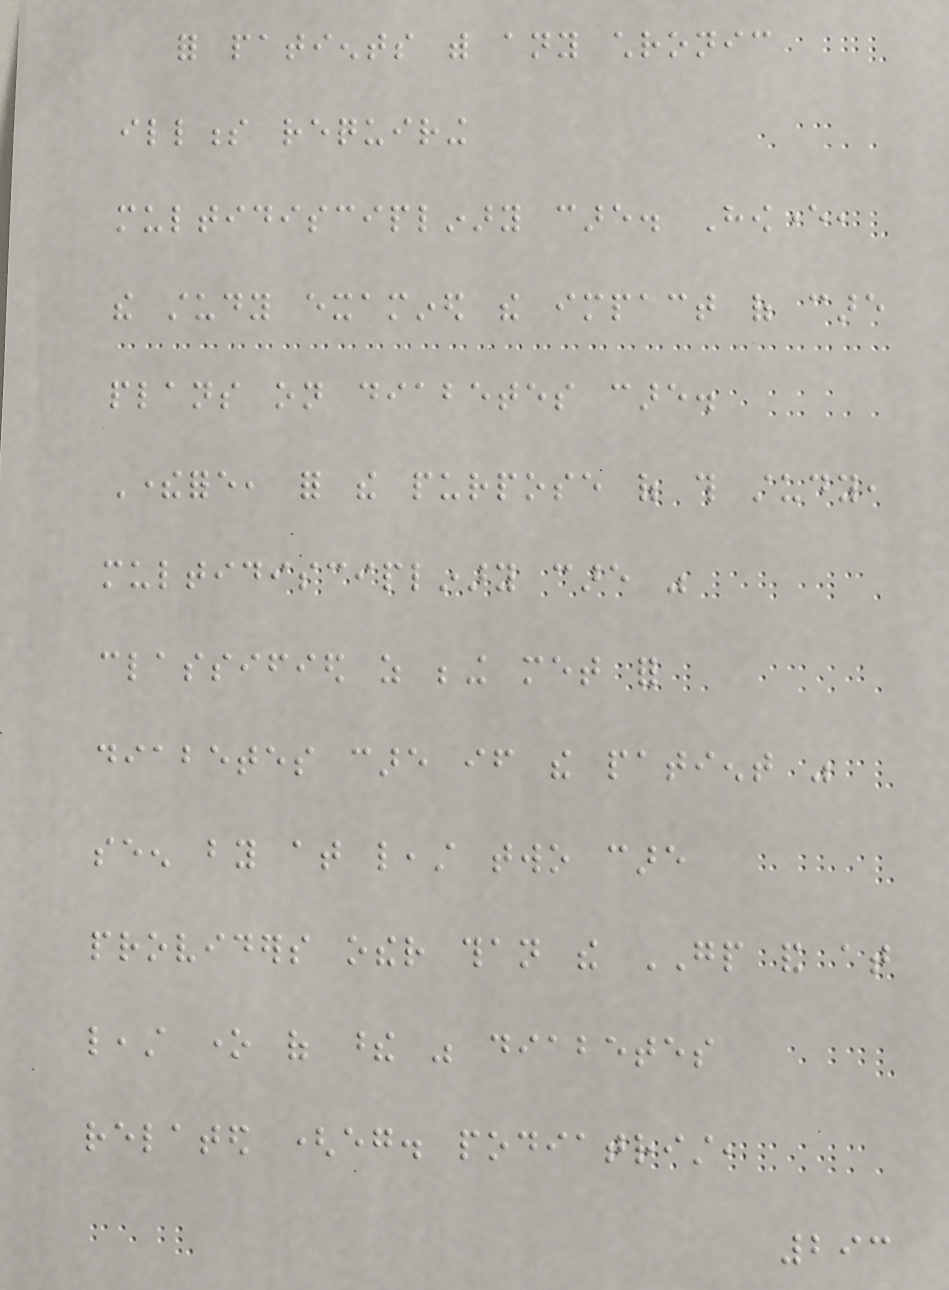for patients with any chronic
illness requiring
multidisciplinary care. However,
the study examined the impact of care
plans on diabetes care.
Therefore, for the purpose of this study,
multidisciplinary care was
classified as being met for
diabetes care if the patient was
seen by at least two care
providers other than the GP and at
least one of these was diabetes
related (eg. podiatrist,
293
